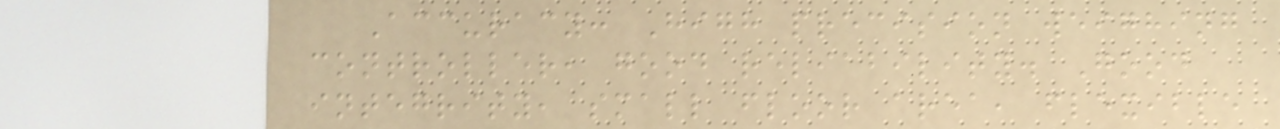Accuracy: High precision weighing
controller, good reliability. Good
integrity, small floor area, flexible
